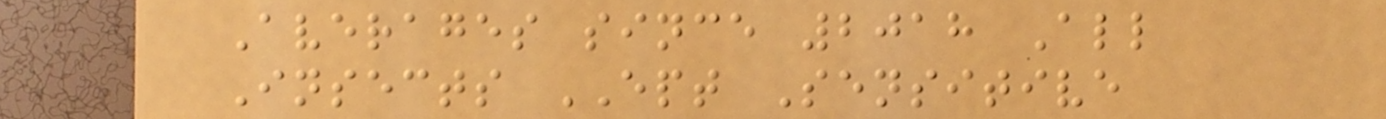Averages since 2018 All
Insects EPT Sensitive
